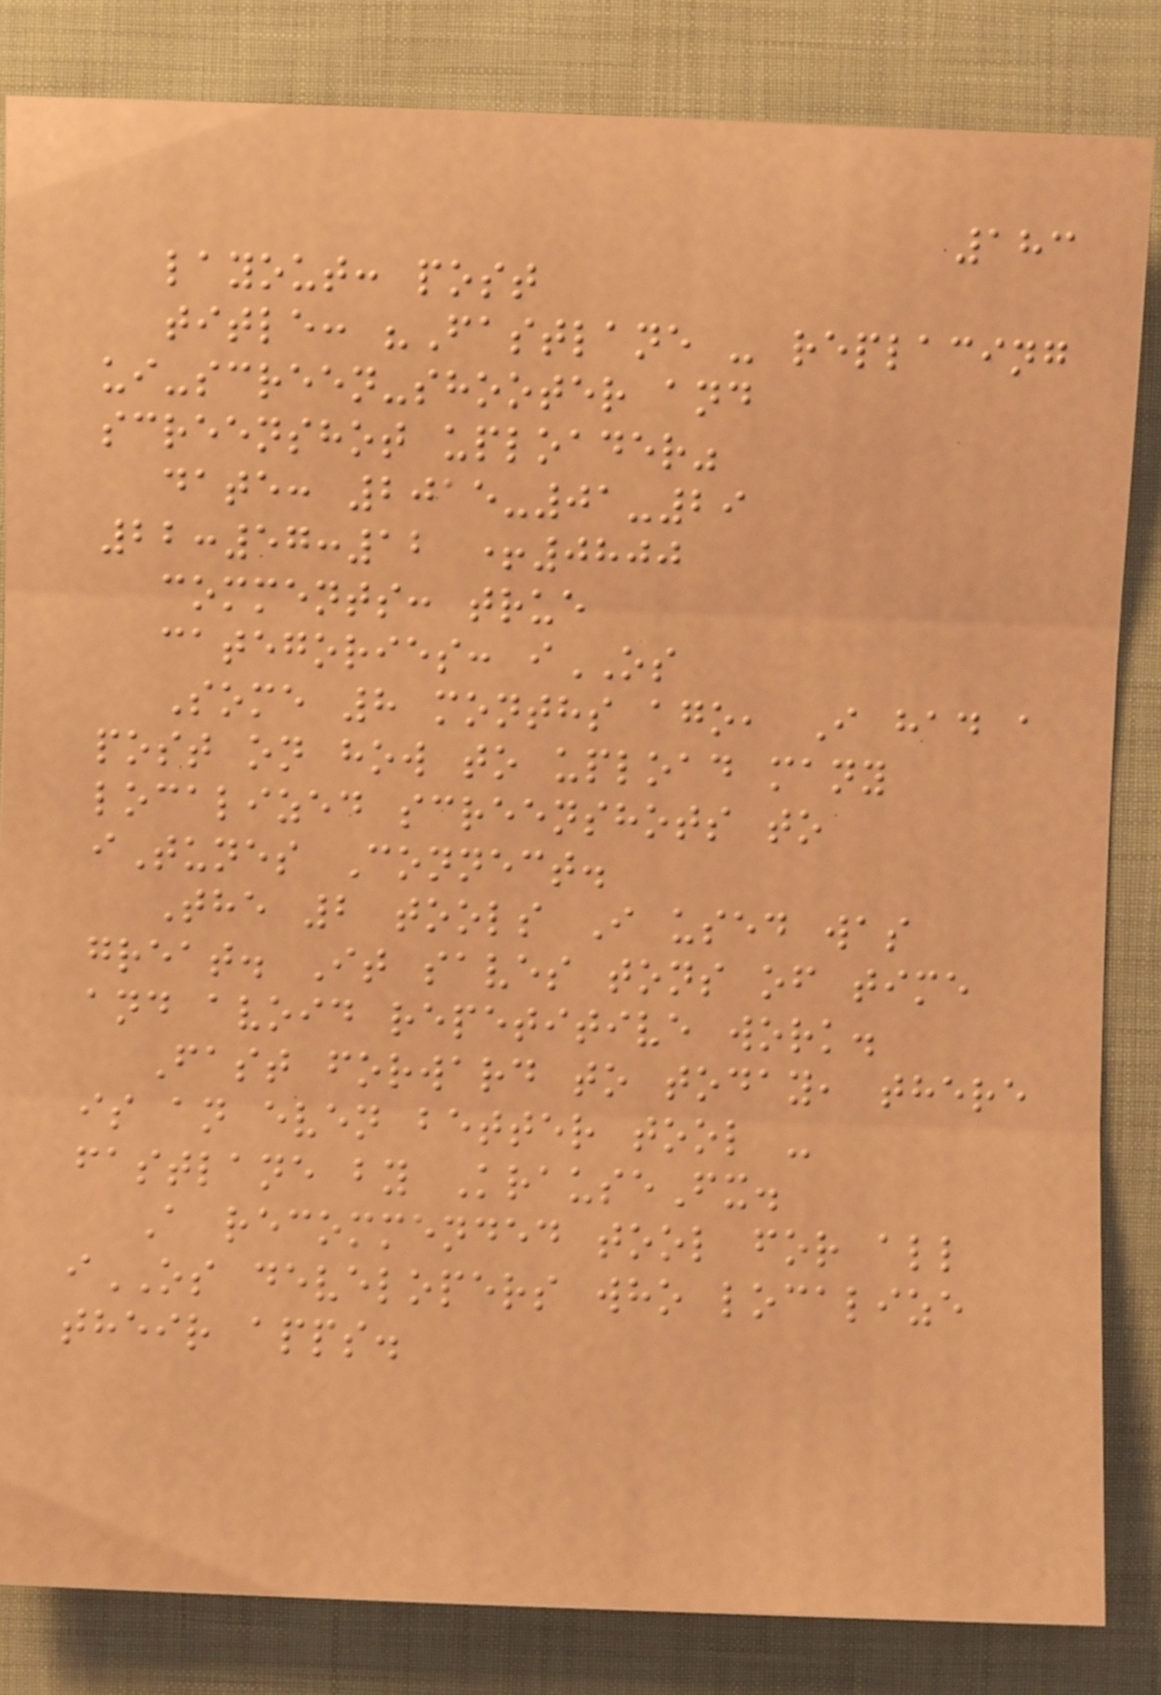183
layout: post
title: "Fastlane - replacing
ui-screen-shooter and
screenshot uploader"
date: 2015-01-29
22:57:12 +0800
comments: true
categories: iOS
Some 8 months ago, I had a
post on how to upload many
localized screenshots to
iTunes Connect.
The 2 tools I used was
great. It saves tons of time
and avoid repetitive work.
Fast forward to today, there
is an even better tool -
fastlane by KrauseFx.
A recommended tool for all
iOS developers who localize
their apps.
